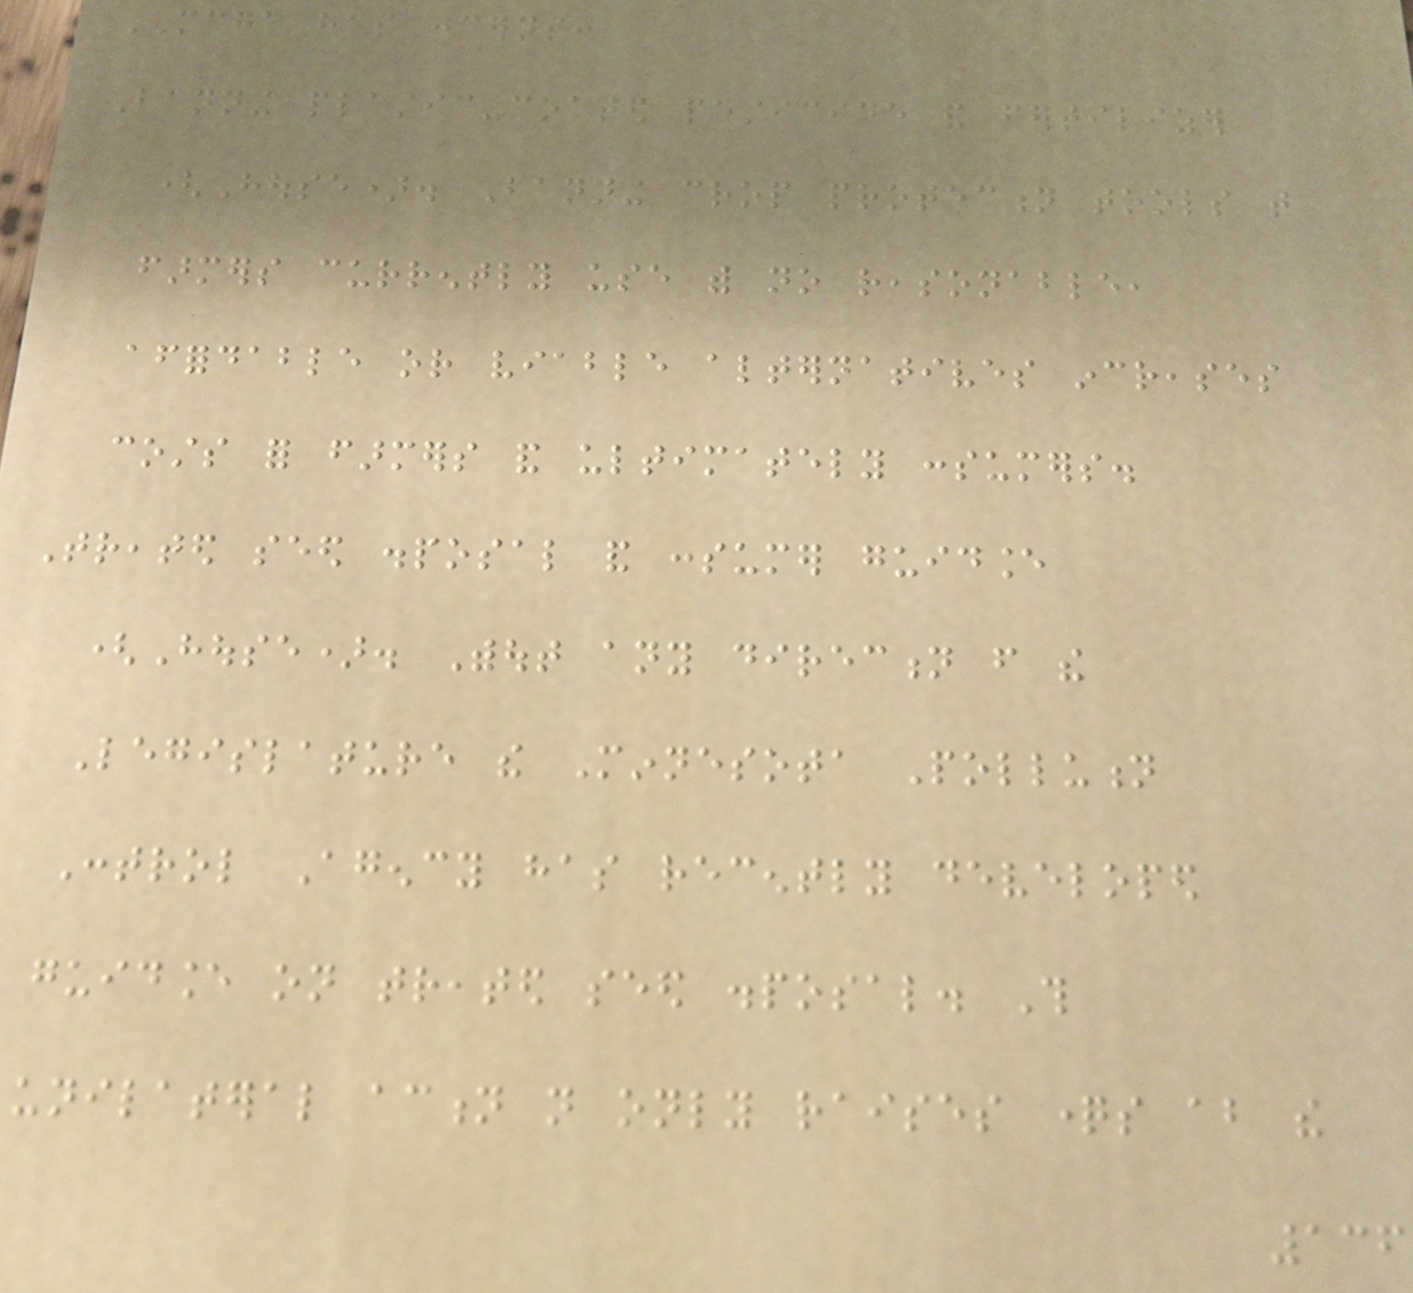MCGA has concerns:
Banning plastic-coated pesticide and fertilizer
(House). Banning crop protection tools that
farmers currently use with no reasonable,
affordable or viable alternatives increases
costs for farmers and ultimately consumers.
Treated seed disposal and consumer guidance
(House). Without any direction from the
Legislature the Minnesota Pollution
Control Agency has recently developed
guidance on treated seed disposal. This
unilateral action not only raises questions about the
136
